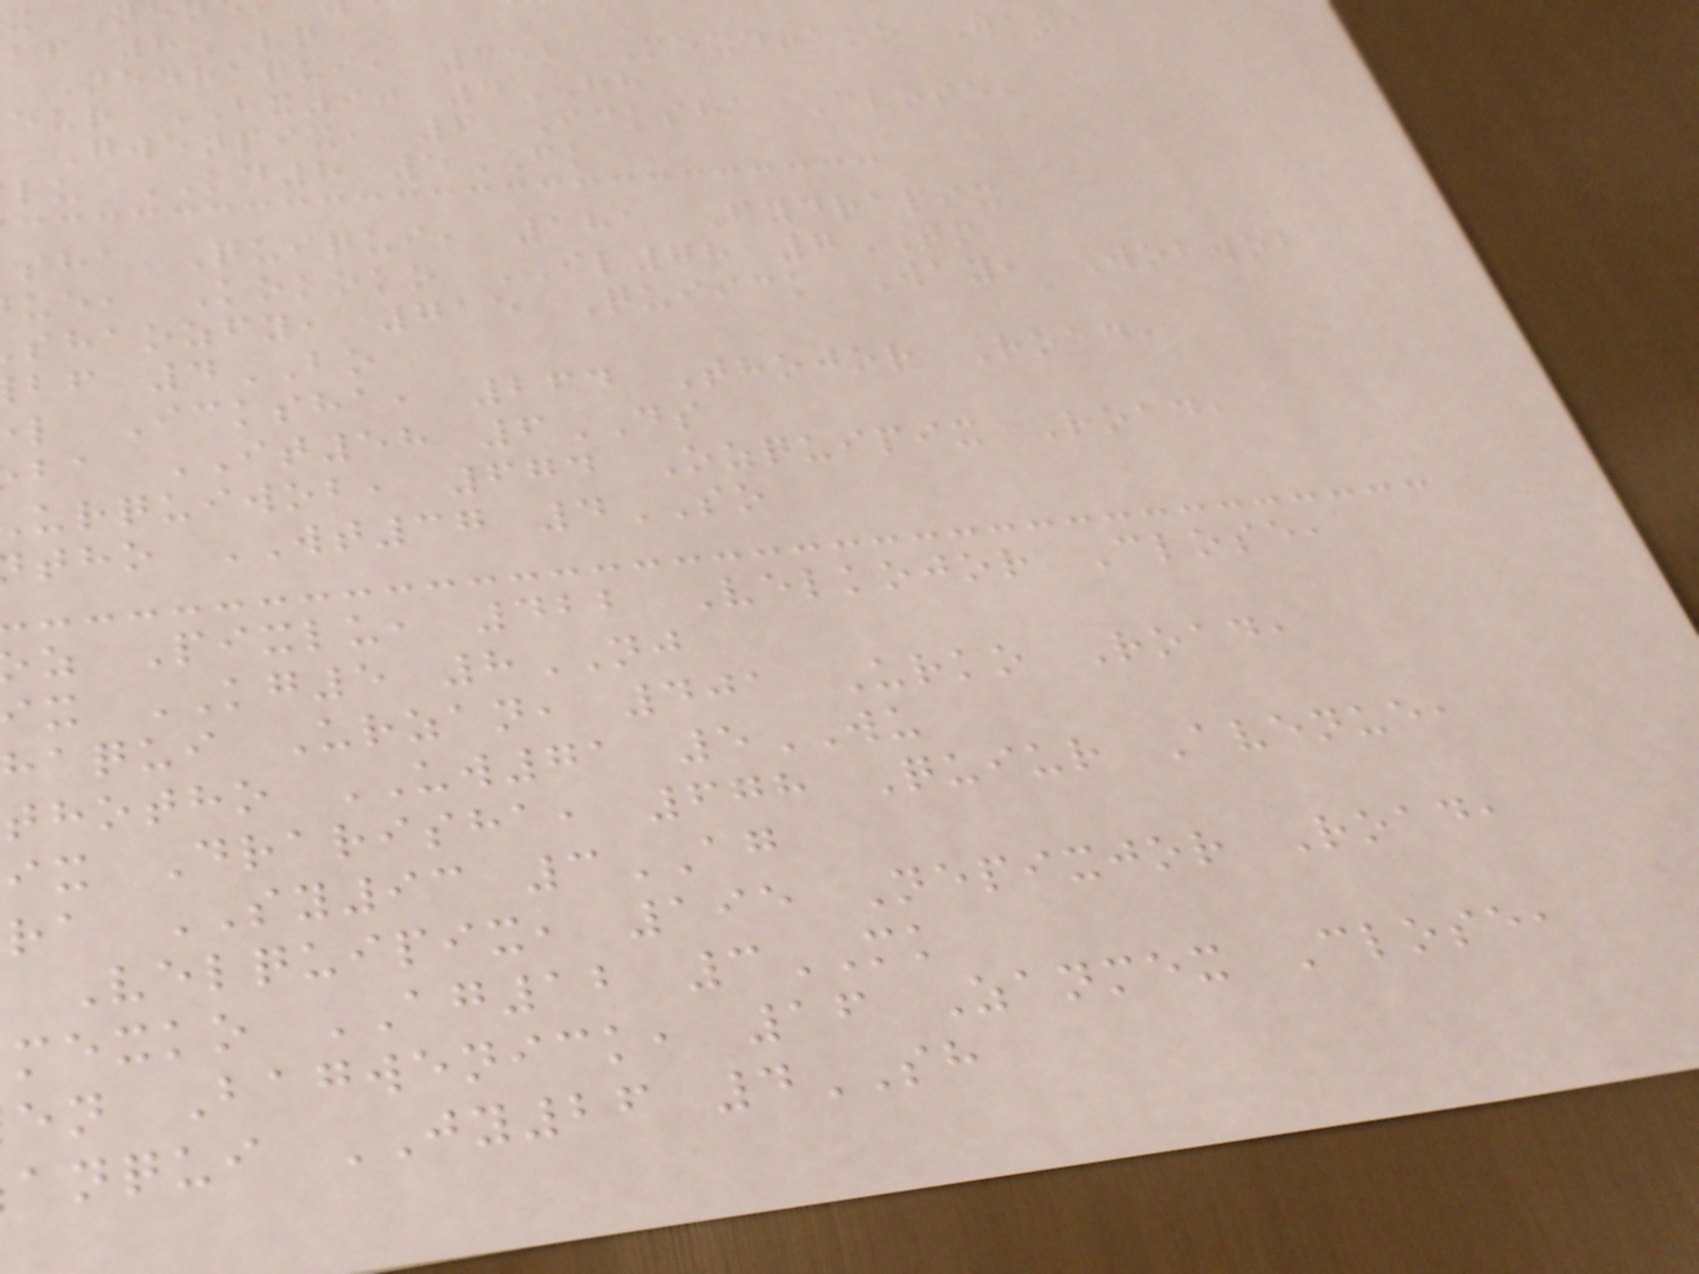bf 8VQ
Nedraqui, 352 Mexdrako Way,
eur HX90 4HH
Gwenpix, 6 Icksha Close,
lu KD8 5FK
sha Quiqui, 181 Fydrapix
ue, Kokoko IL78 7TM
shaozfy, 715 Quiick Way, Wobwob
bf 4BO
l Icksha, 264 Thojor Road,
ba IT58 6DS
urquiwob, 674 Ozquipix Road,
tho WT37 4SO
z Pixlu, 422 Velkojor Close,
x KG5 8NJ
haqui Urzan, 401 Urko Road,
thotho UW71 5WU
ix Drarisha, 678 Quiur Avenue,
ra SY93 3AG
Velquipix, 195 Nepixjor Road,
mexko AG12 3MK
en Bagwenick, 16 Zanmex Close,
anqui JY26 4SH
